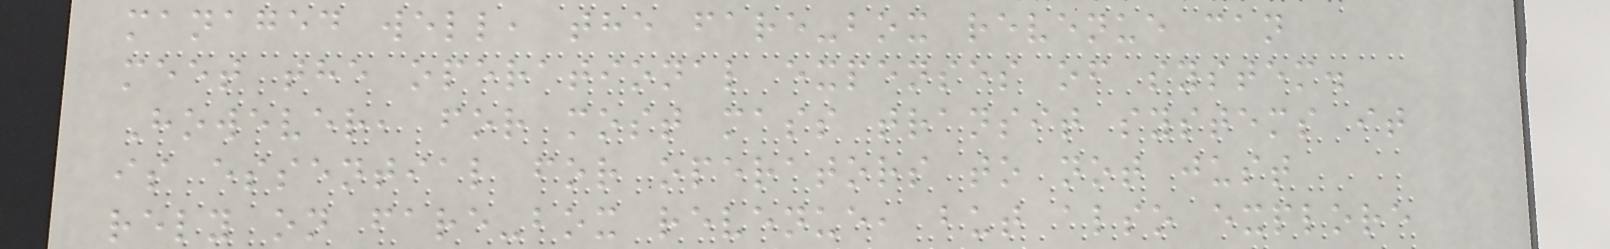managed well, the fare-box revenue can
meet the operational expenses of system.
However, for most mass transit systems it
is essential for operators to not just
rely on fare-box revenue, but also explore
